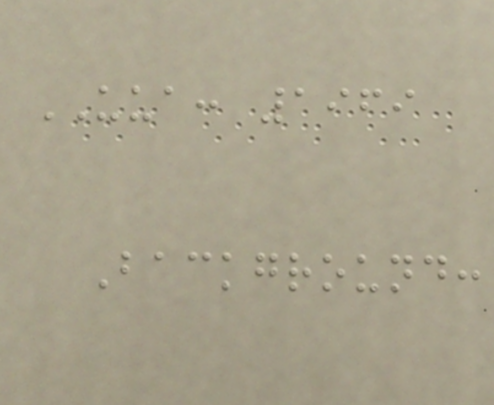UUA: 1969
Background:
